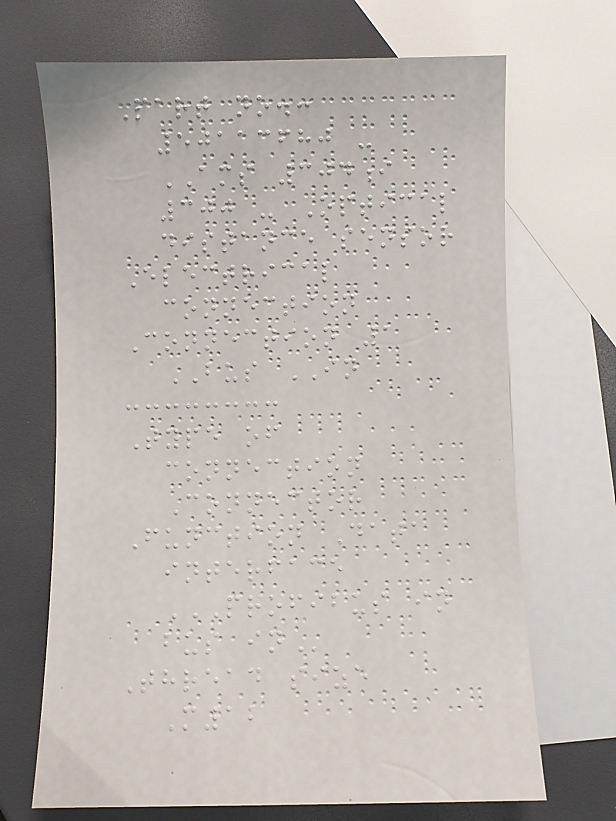Part no.:
50113680 -
AMS 304i
300 - Optical
distance sensor
Electrical
connection
Connection 1
BUS IN
Type of
connection
Connector
Function Data
interface
PROFIBUS IN
BUS IN
Thread size
M12
